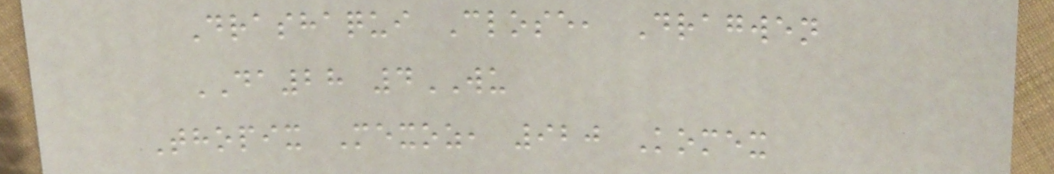Drashaqui Close, Dragwen
DA28 4WU
Thopix Mexoz, 920 Komex
